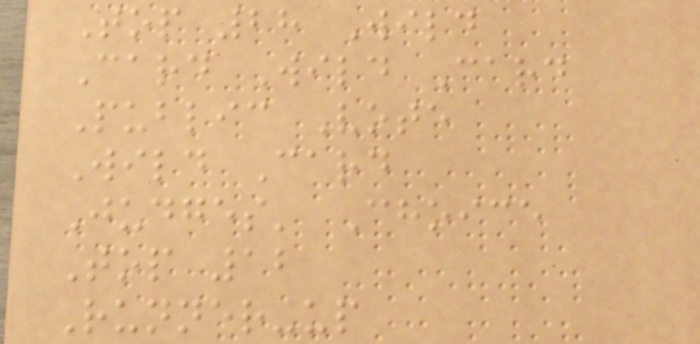Top 28 Wild
Card Wild Card
Public Vote
Wild Card
Judges' Choice
Top 12
Runner-up
